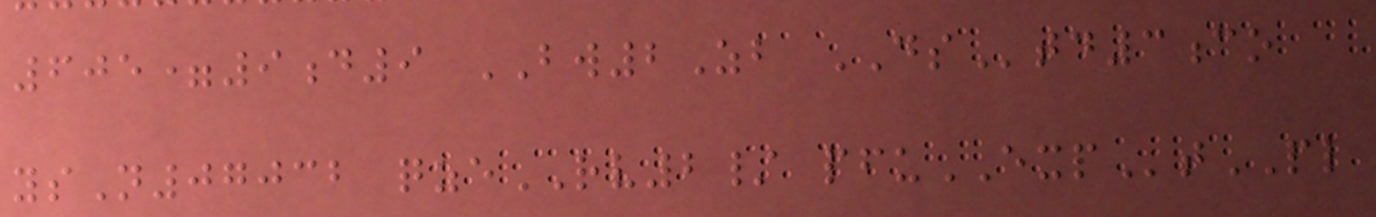605=9d9 BW2Zb DStd3co
ysN07032 qzeRV2/ pfuEXPtPL
